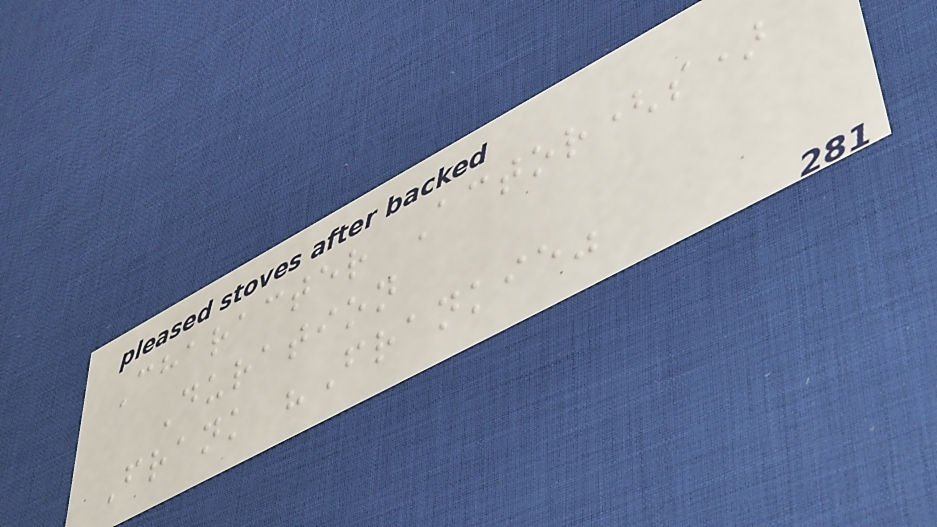Character Actor(s)
Duration
Frank "Frankie"
